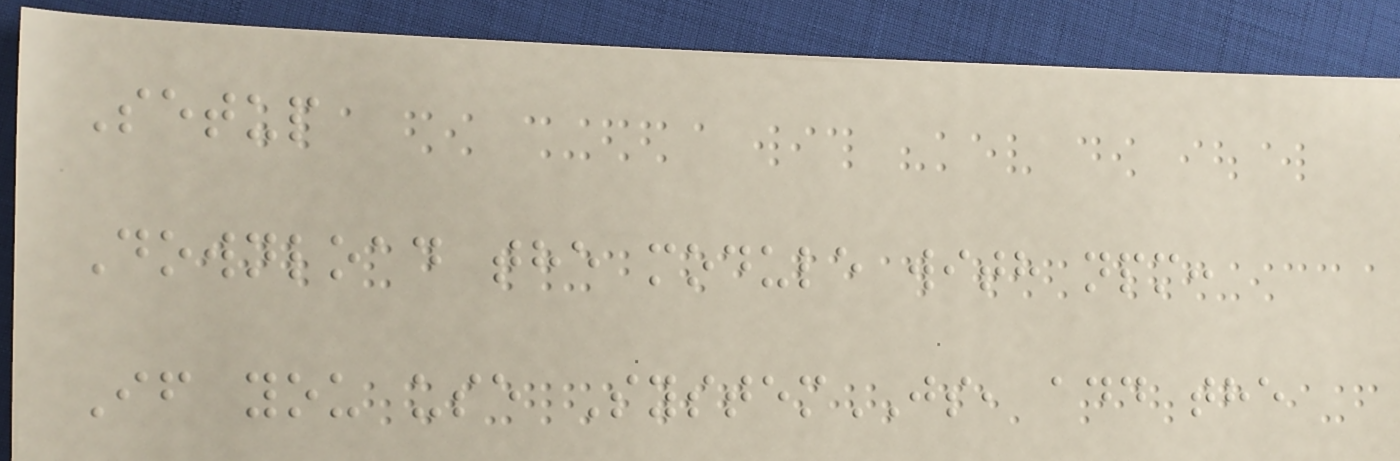Setup
Download the module with npm:
If you use SystemJS, add the
